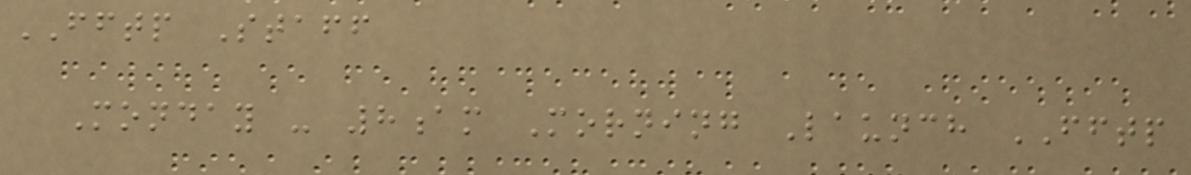FFTP Staff
Monday - 8am Morning Launch FFTP
